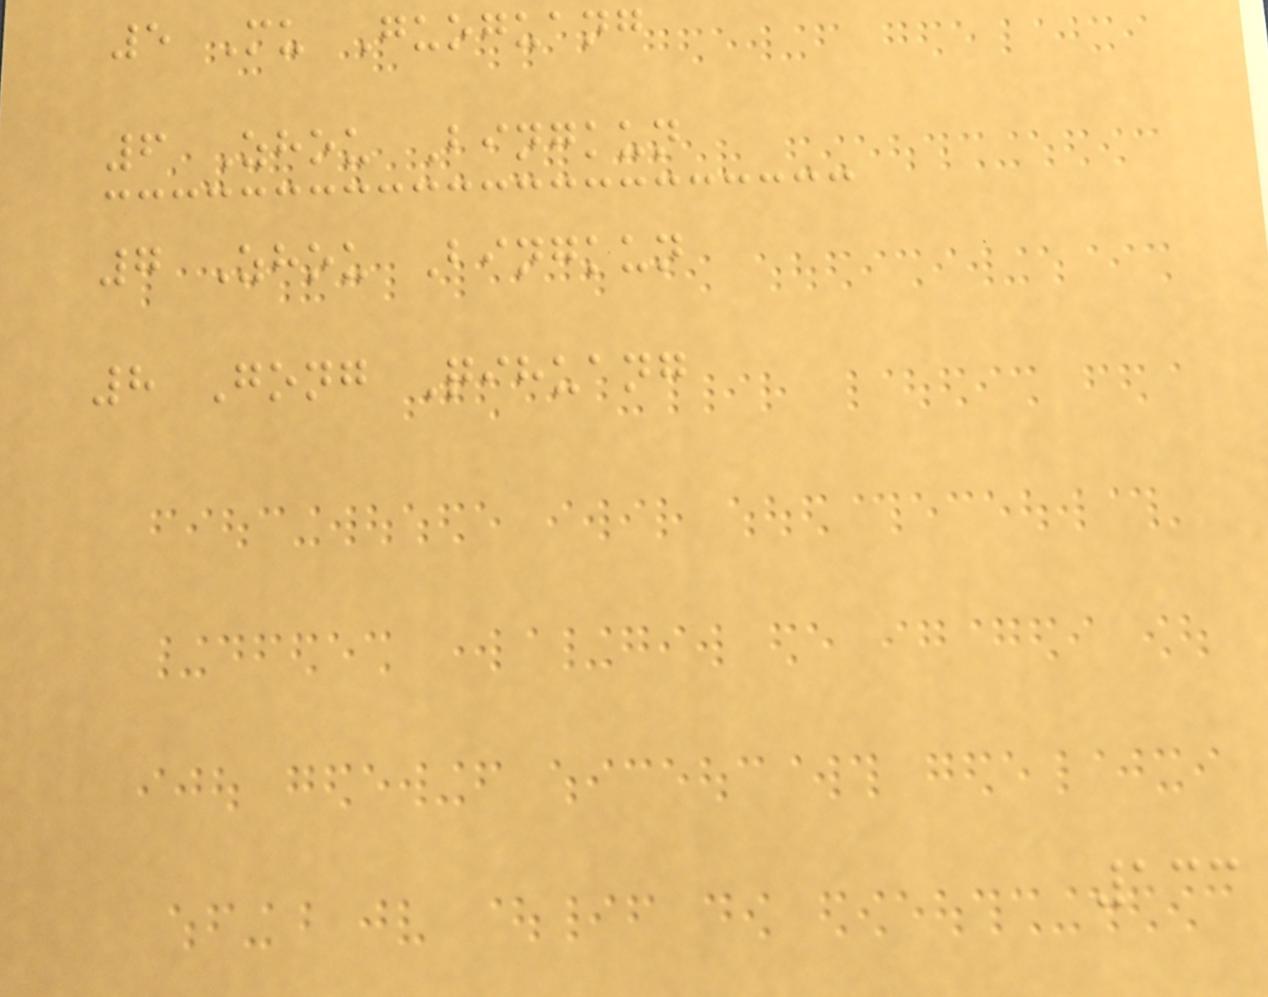5 Mu Guoguang
6 Zhou Bingkun
7 Zhou Bingkun
8 Gong Qihuang
133
